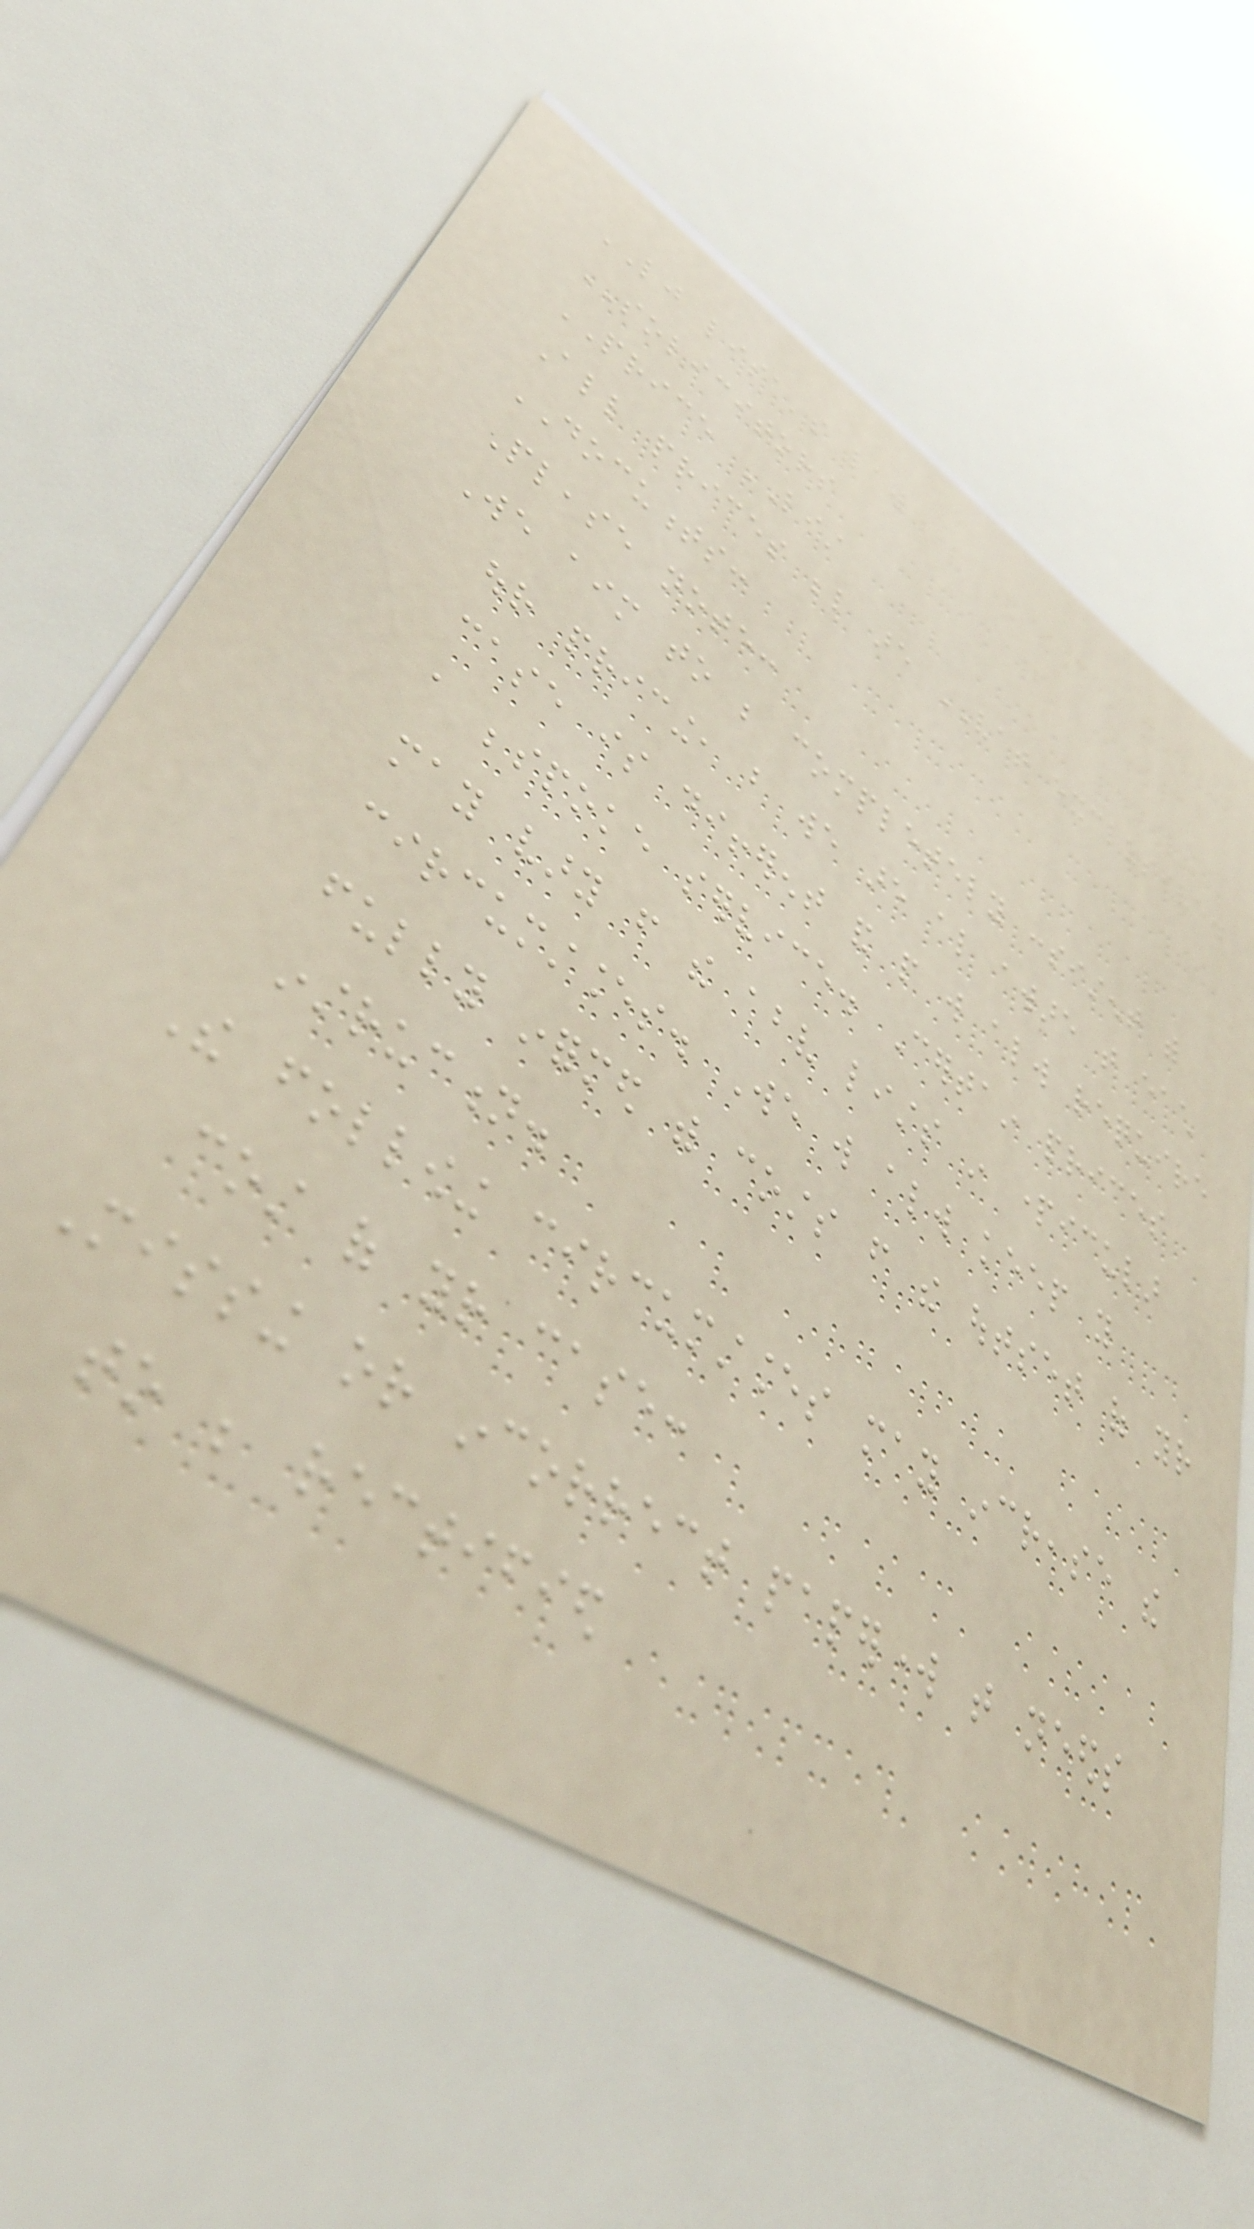LJ lisa's law
SOLICITORS
PRICE LIST
All prices below are VAT exclusive.
DOCUMENTS:
Please note:
We aim to be completely consistent with
our pricing, but we are also aware that each
case is different and people will always require
a bespoke service. Certain prices
may vary from the above lists in particular
circumstances. We will always keep you
fully informed with costs from the outset of your
instruction.
The following circumstances may increase the
cost of your case:
Missing or incorrect paperwork that needs
to be rectified
